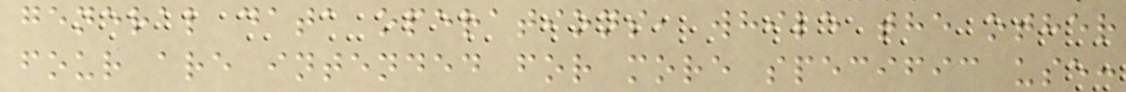general data operations, while the other
four are intended for more specific use:
